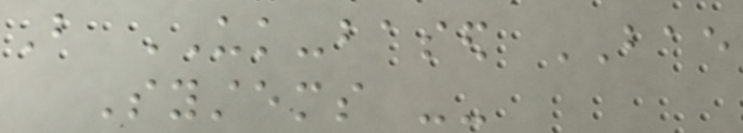But UK-based BAE
Systems --
